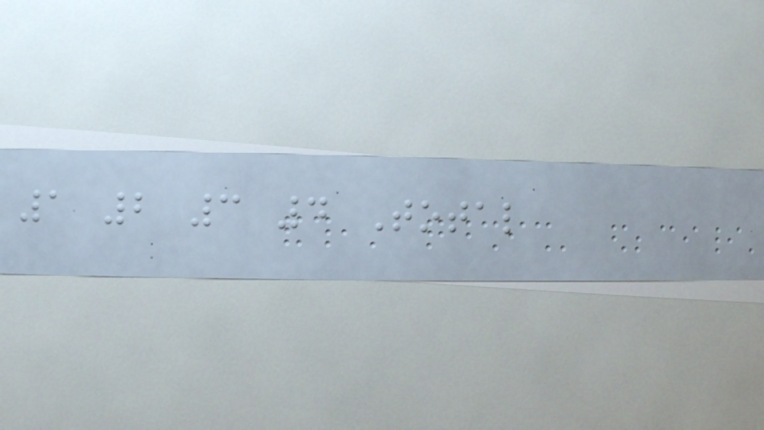1 2 3 4 Total
